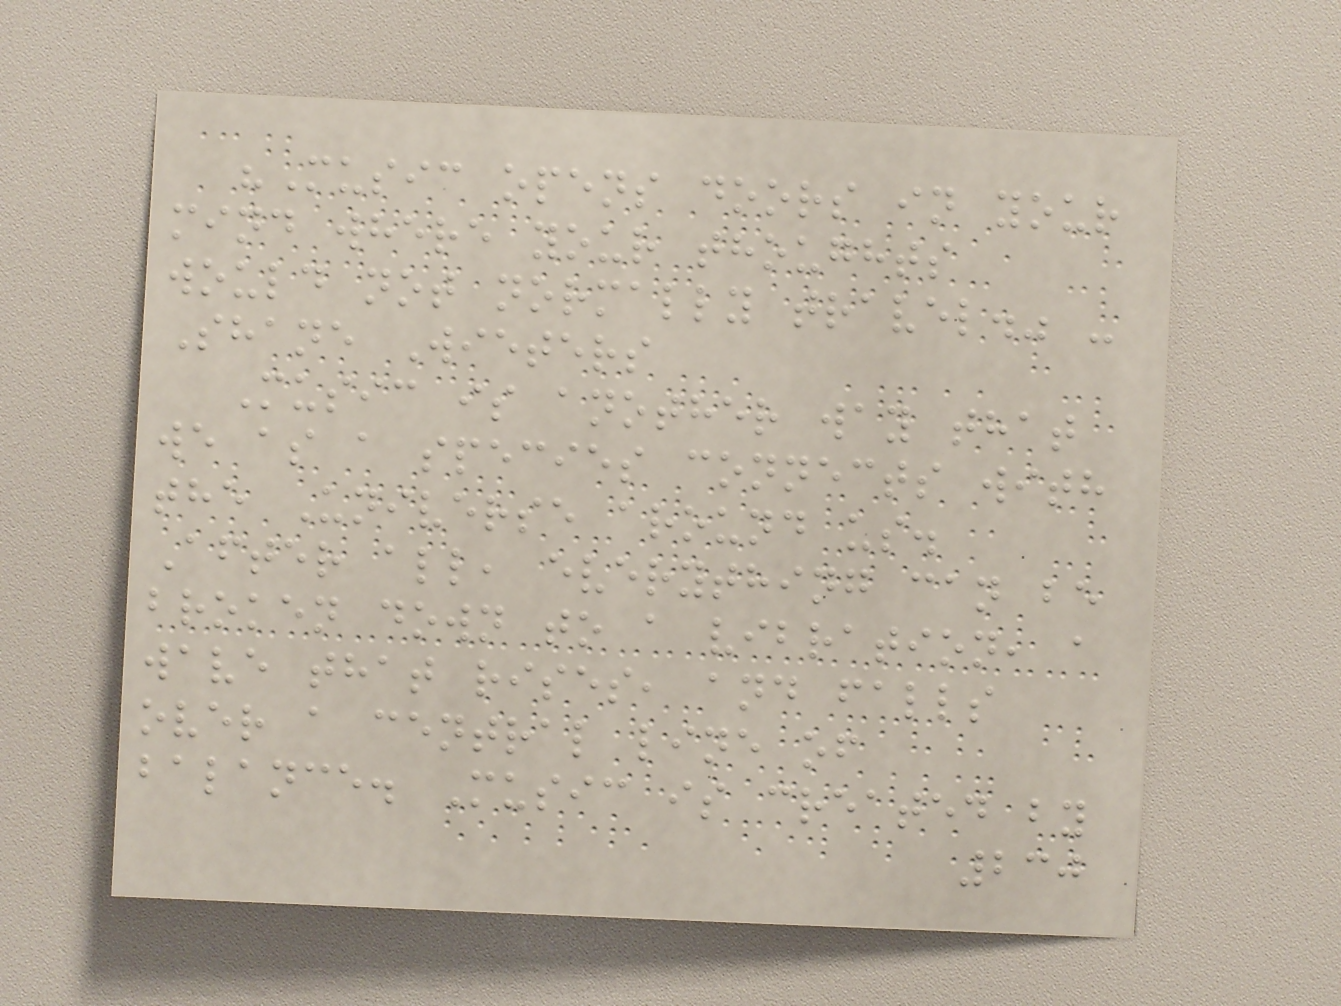"Music opens doors in your
mind where your thoughts
would not normally travel." -
Shane Wieters
Music is another way that
we as a species connects with
the Universe around us.
After all, everything can be
broken down to a vibration, a
wave that rises, and falls
over a central line of
balance. Music is created by
230
